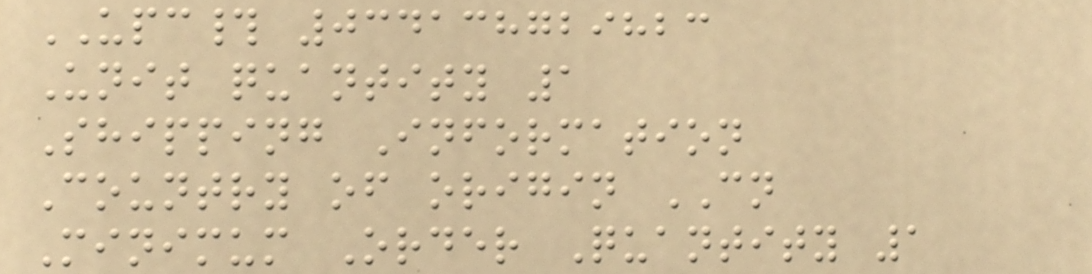UPC# 034138729823
Unit quantity 1
Shipping Information
Country of origin CN
Minimum Order Quantity 1
